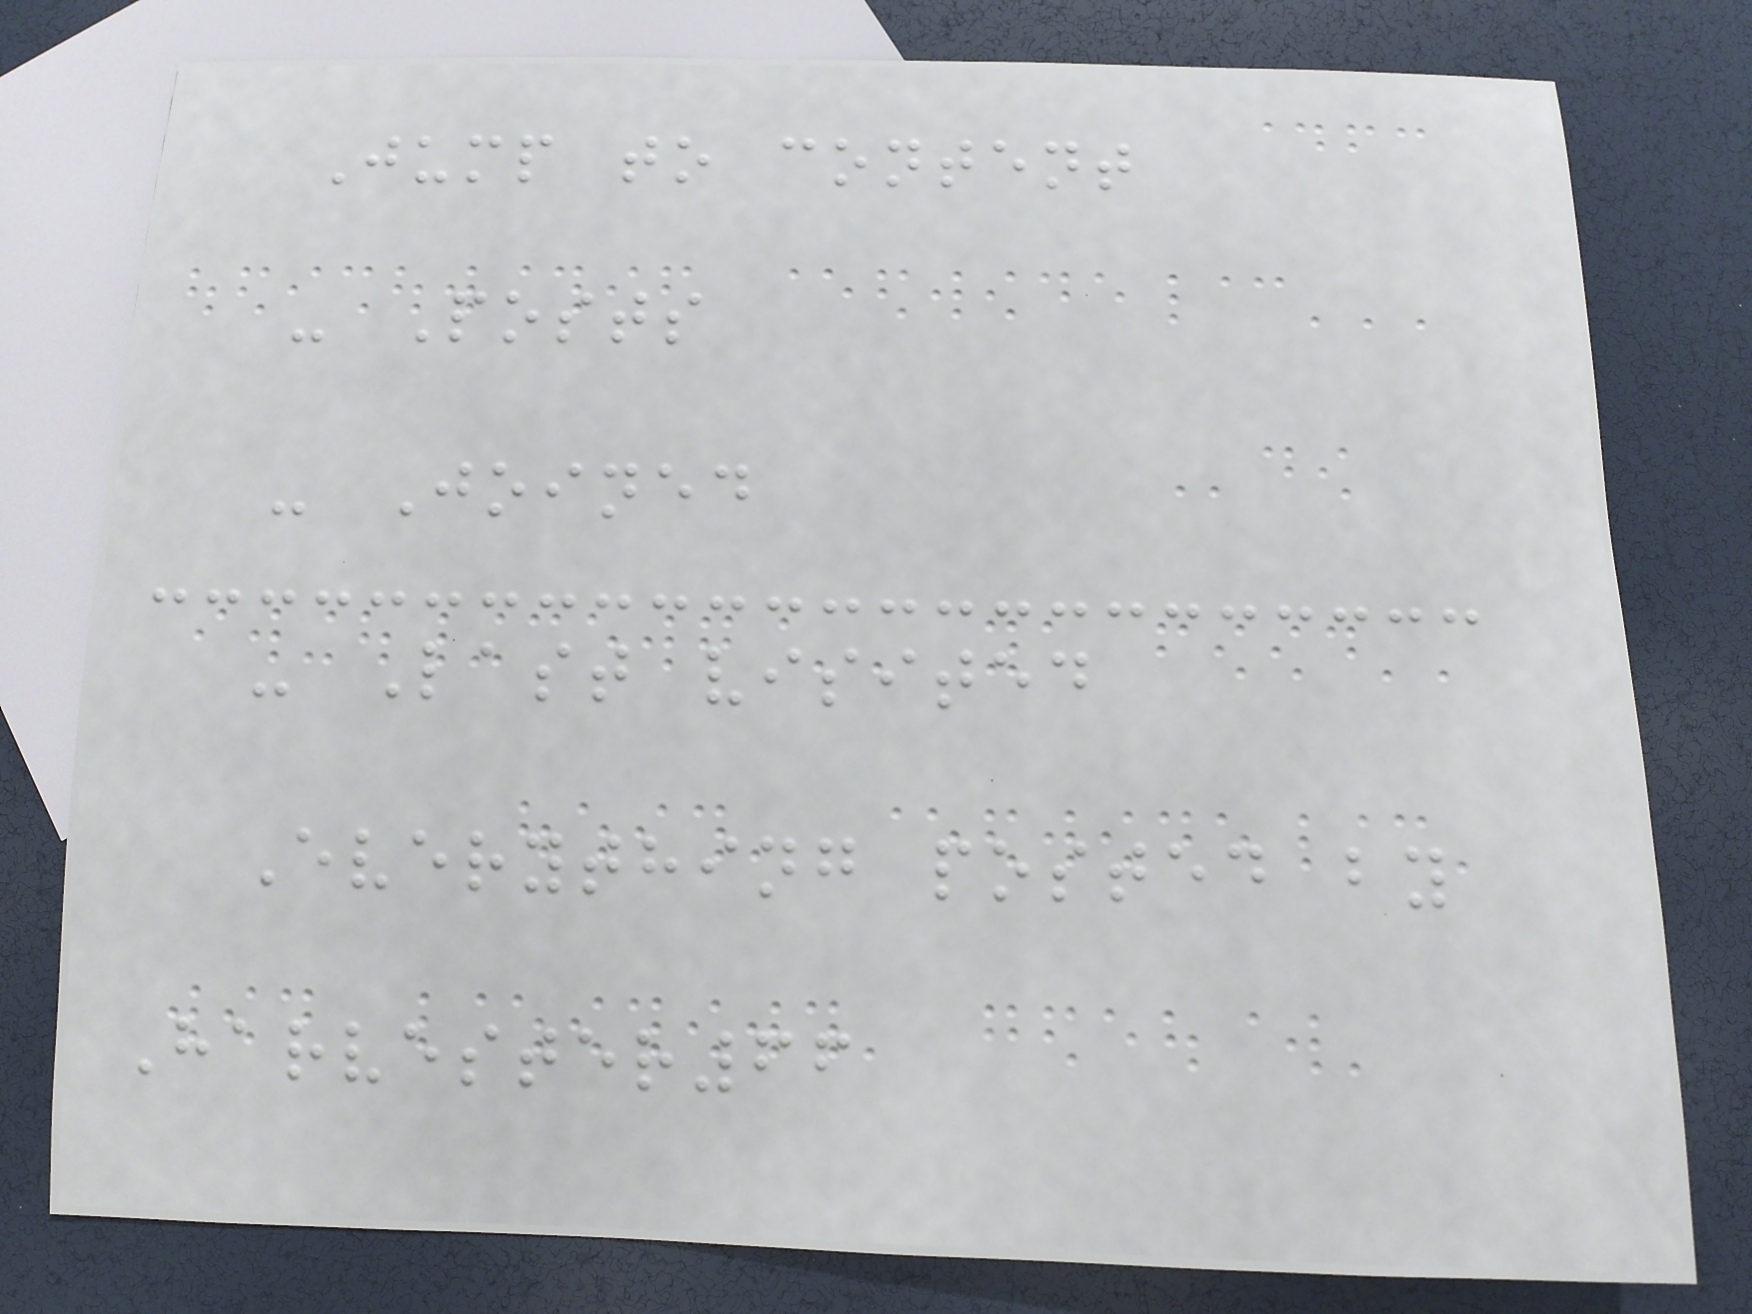Jump to content
- Posts
- Joined
- Last visited
Everything posted by
Harvester66
